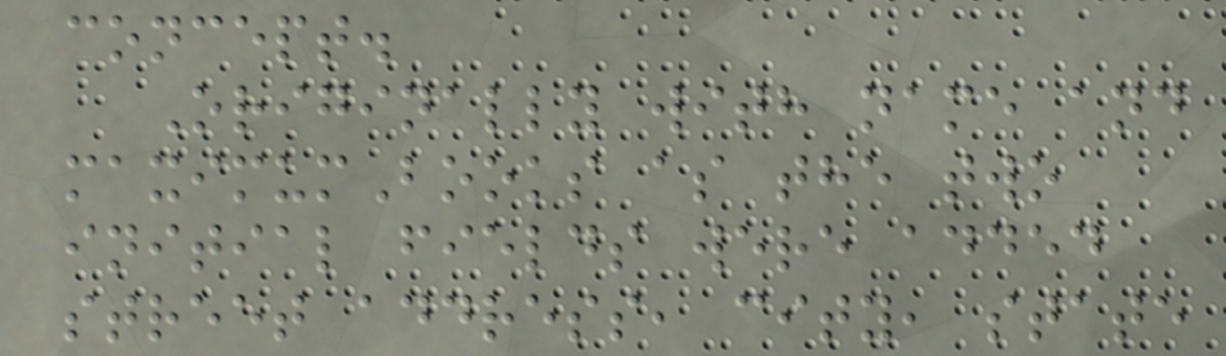concept.
Originally with name and
maximumBooks as the two
initial fields were added
street address, city, state
